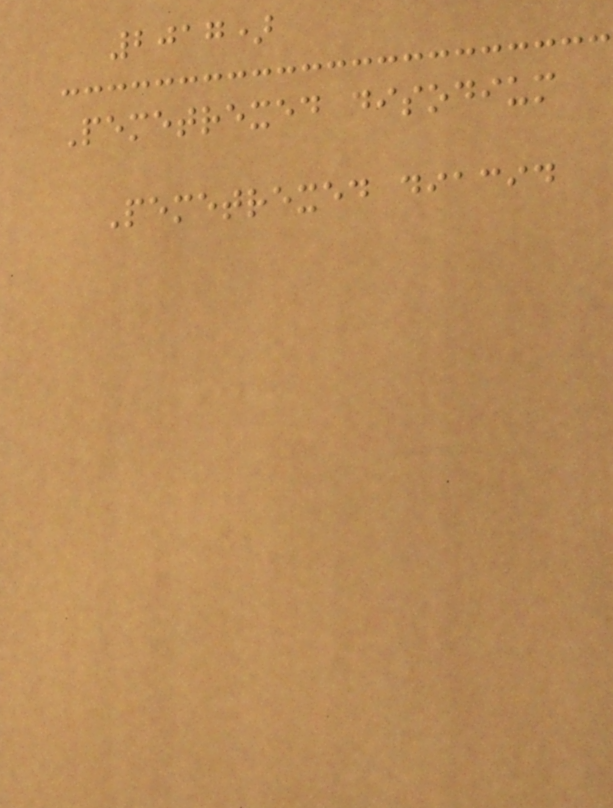2017)
Pemetrexed disodium
Pemetrexed diacid
